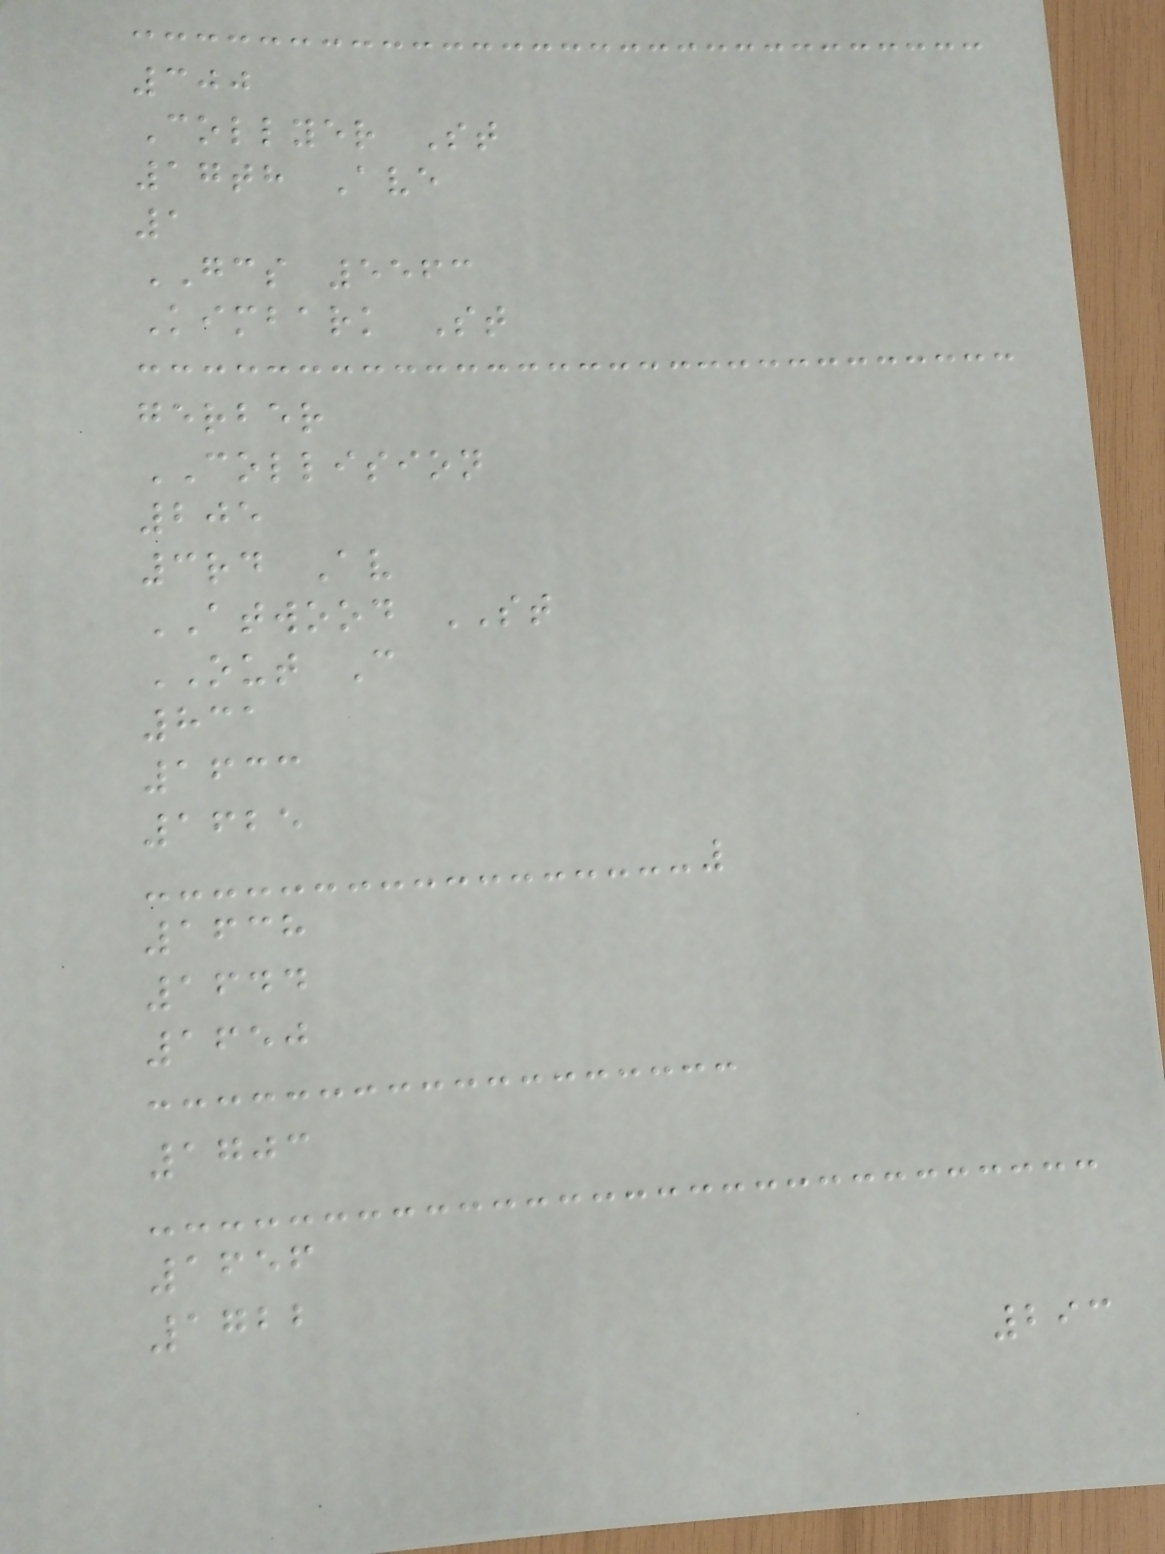300
Collyer St
17th Ave
1
GCS 5563
Kimbark St
gerber
COLLISION
205
3rd Av
ATWOOD ST
OUT C
831
1633
1625
1638
1644
1650
1703
1656
1722
293
